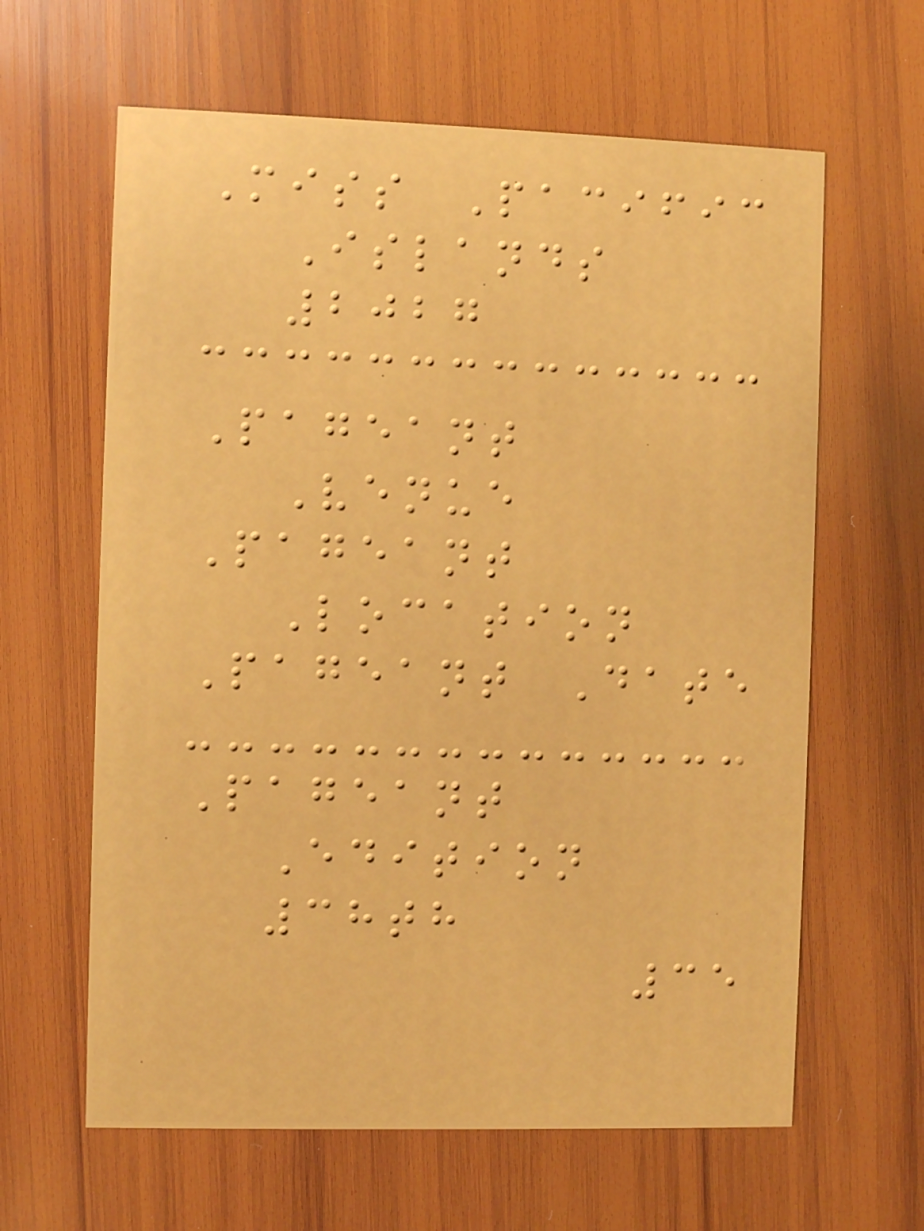Miss Pacific
Islands
2027
Pageant
Venue
Pageant
Location
Pageant Date
Pageant
Edition
38th
35
